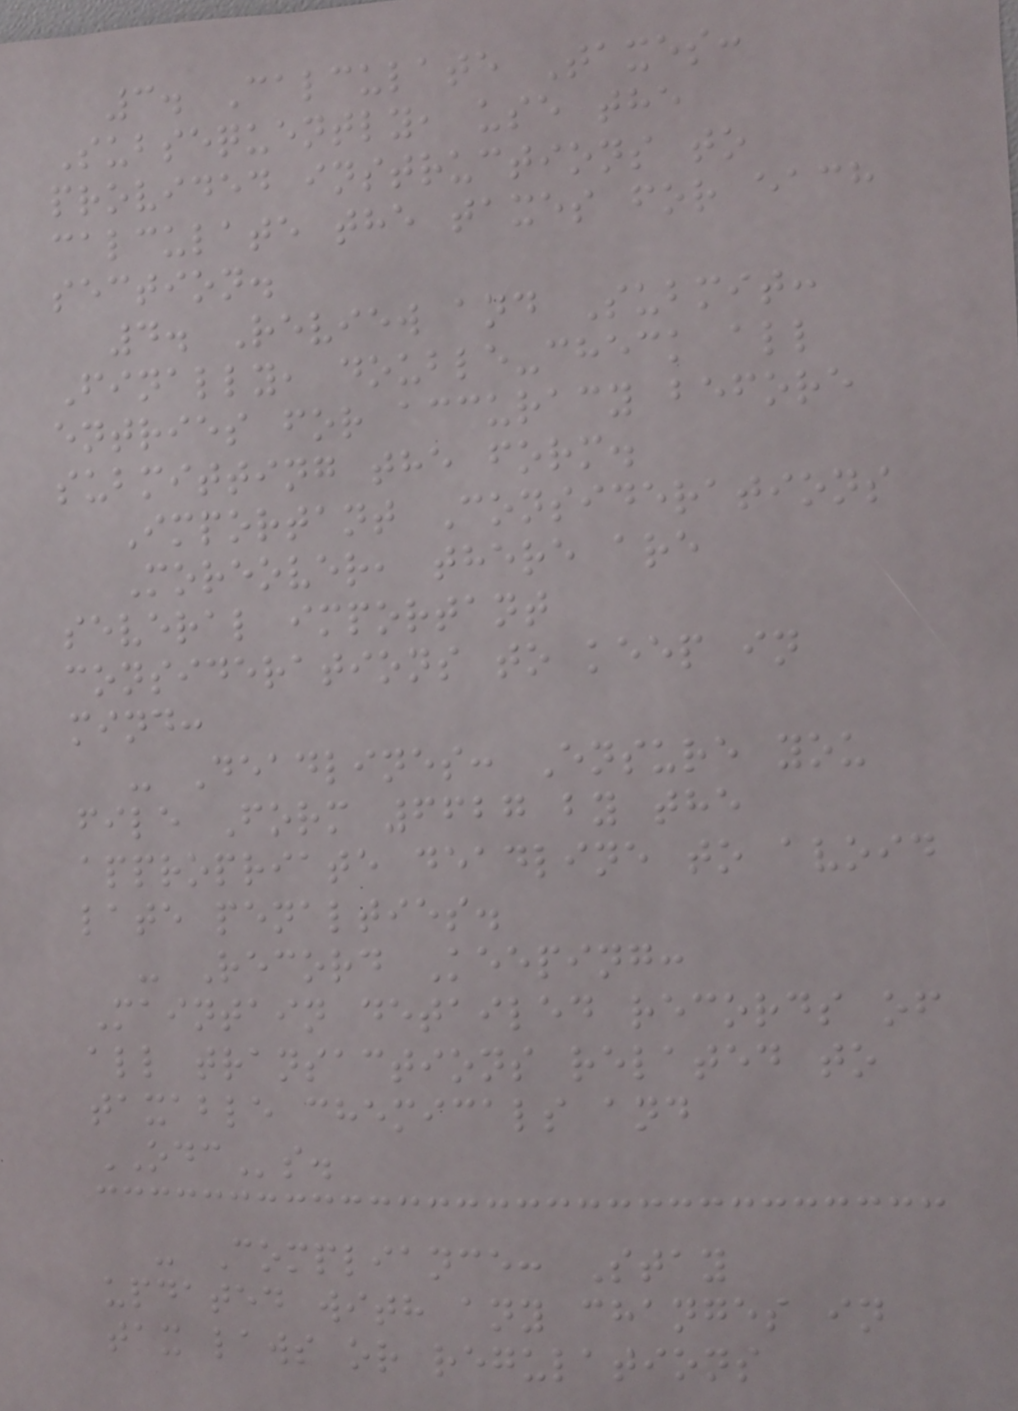3. Calculate Taxes:
Subsequently, use the
provided instructions to
calculate the taxes for each
section.
4. Review and Submit:
Finally, double-check all
entries for accuracy before
submitting the form.
Important Considerations
Moreover, there are
several important
considerations to keep in
mind:
- Deadlines: Ensure you
file Form 6627 by the
appropriate deadline to avoid
late penalties.
- Record Keeping:
Maintain detailed records of
all transactions related to
taxable chemicals and
ODCs.
- Compliance: Stay
updated with any changes in
tax laws or regulations
